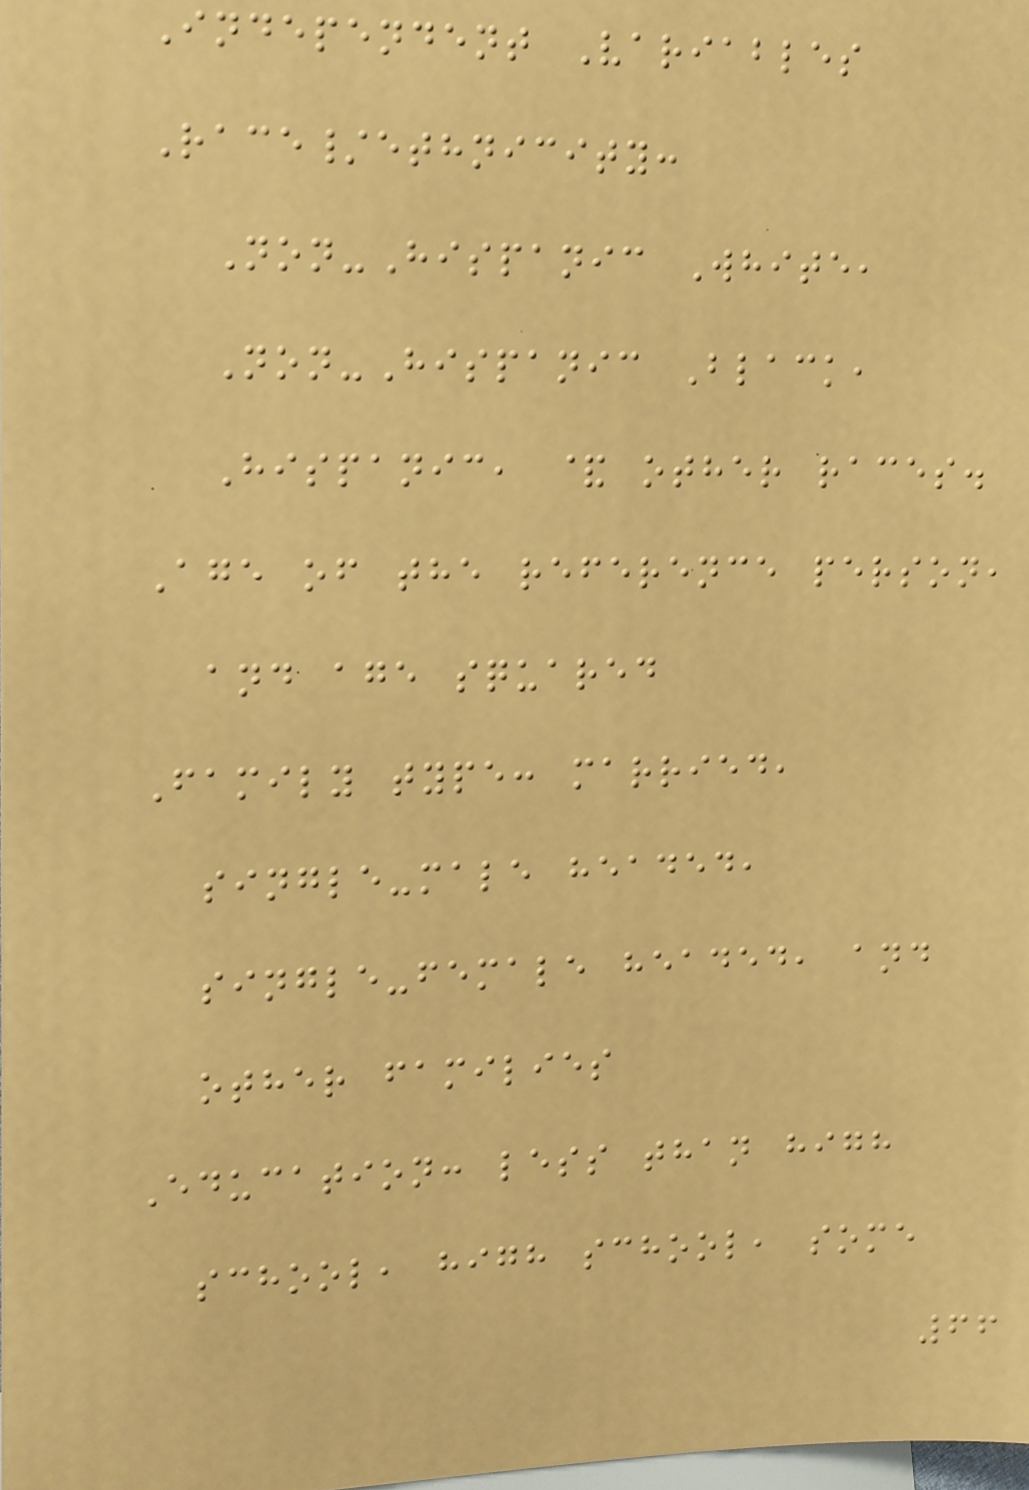Independent Variables
Race/ethnicity:
Non-Hispanic White,
Non-Hispanic Black,
Hispanic, & other races.
Age of the reference person,
and age squared
Family type: married,
single-male headed,
single-female headed, and
other families
Education: less than high
school, high school, some
66
